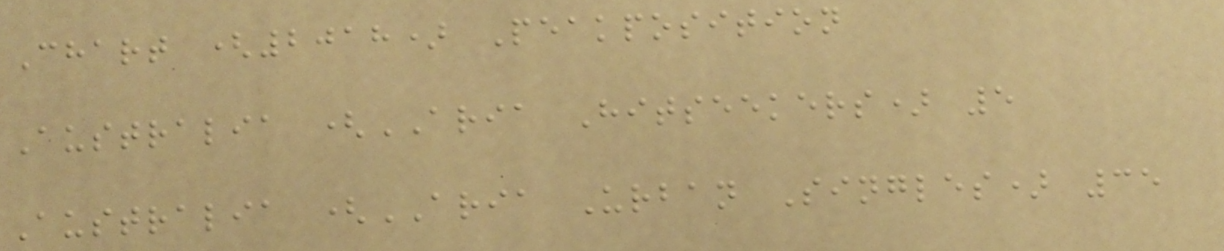Chart (2018) Peakposition
Australia (ARIA Hitseekers) 5
Australia (ARIA Urban Singles) 35
